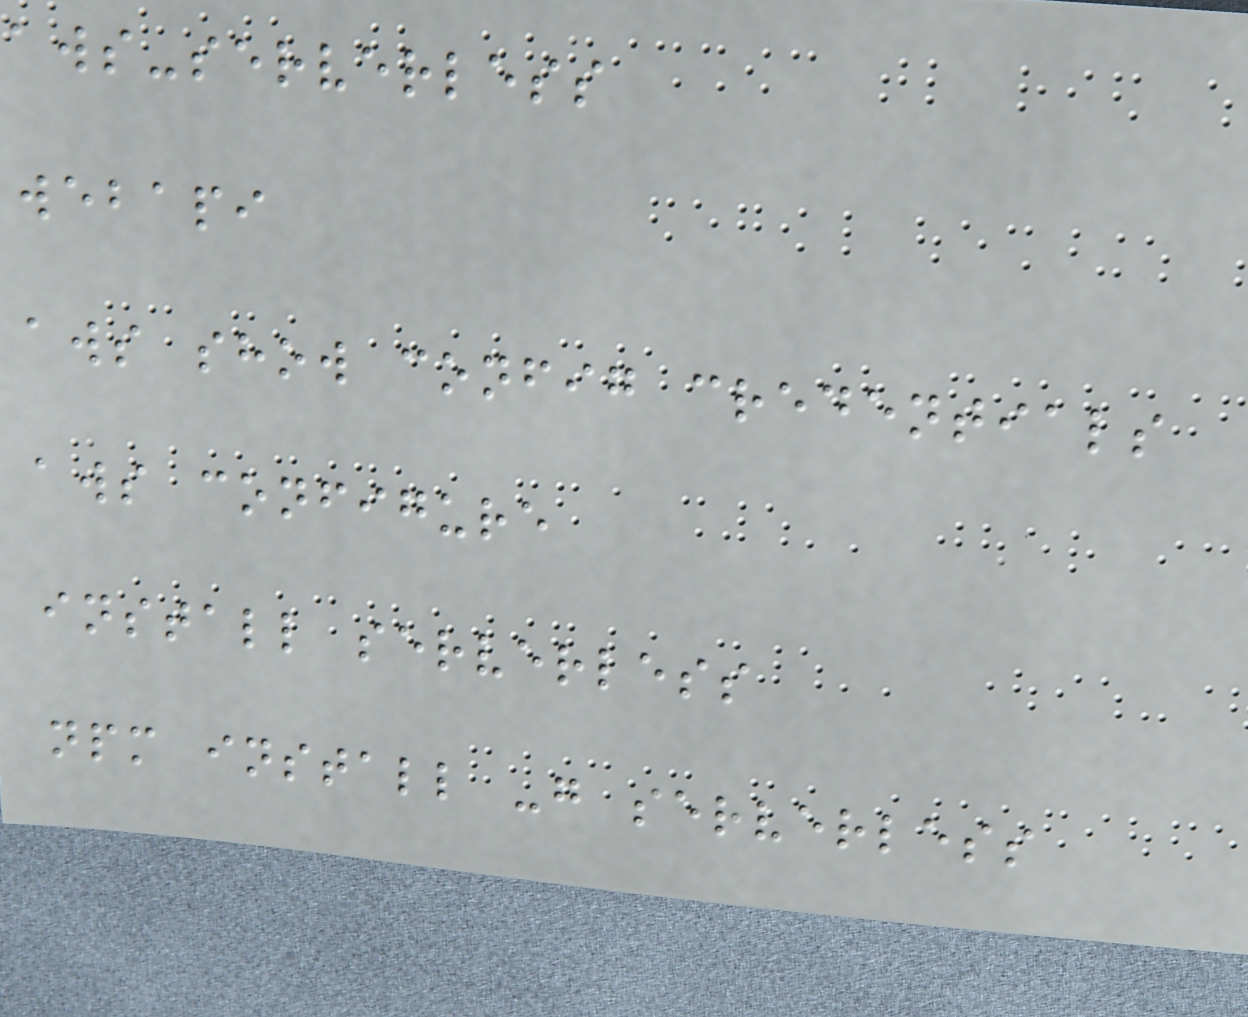aws-serverless
webapi
aws show config credentials
aws configure
install serverless
npm install -g serverless
